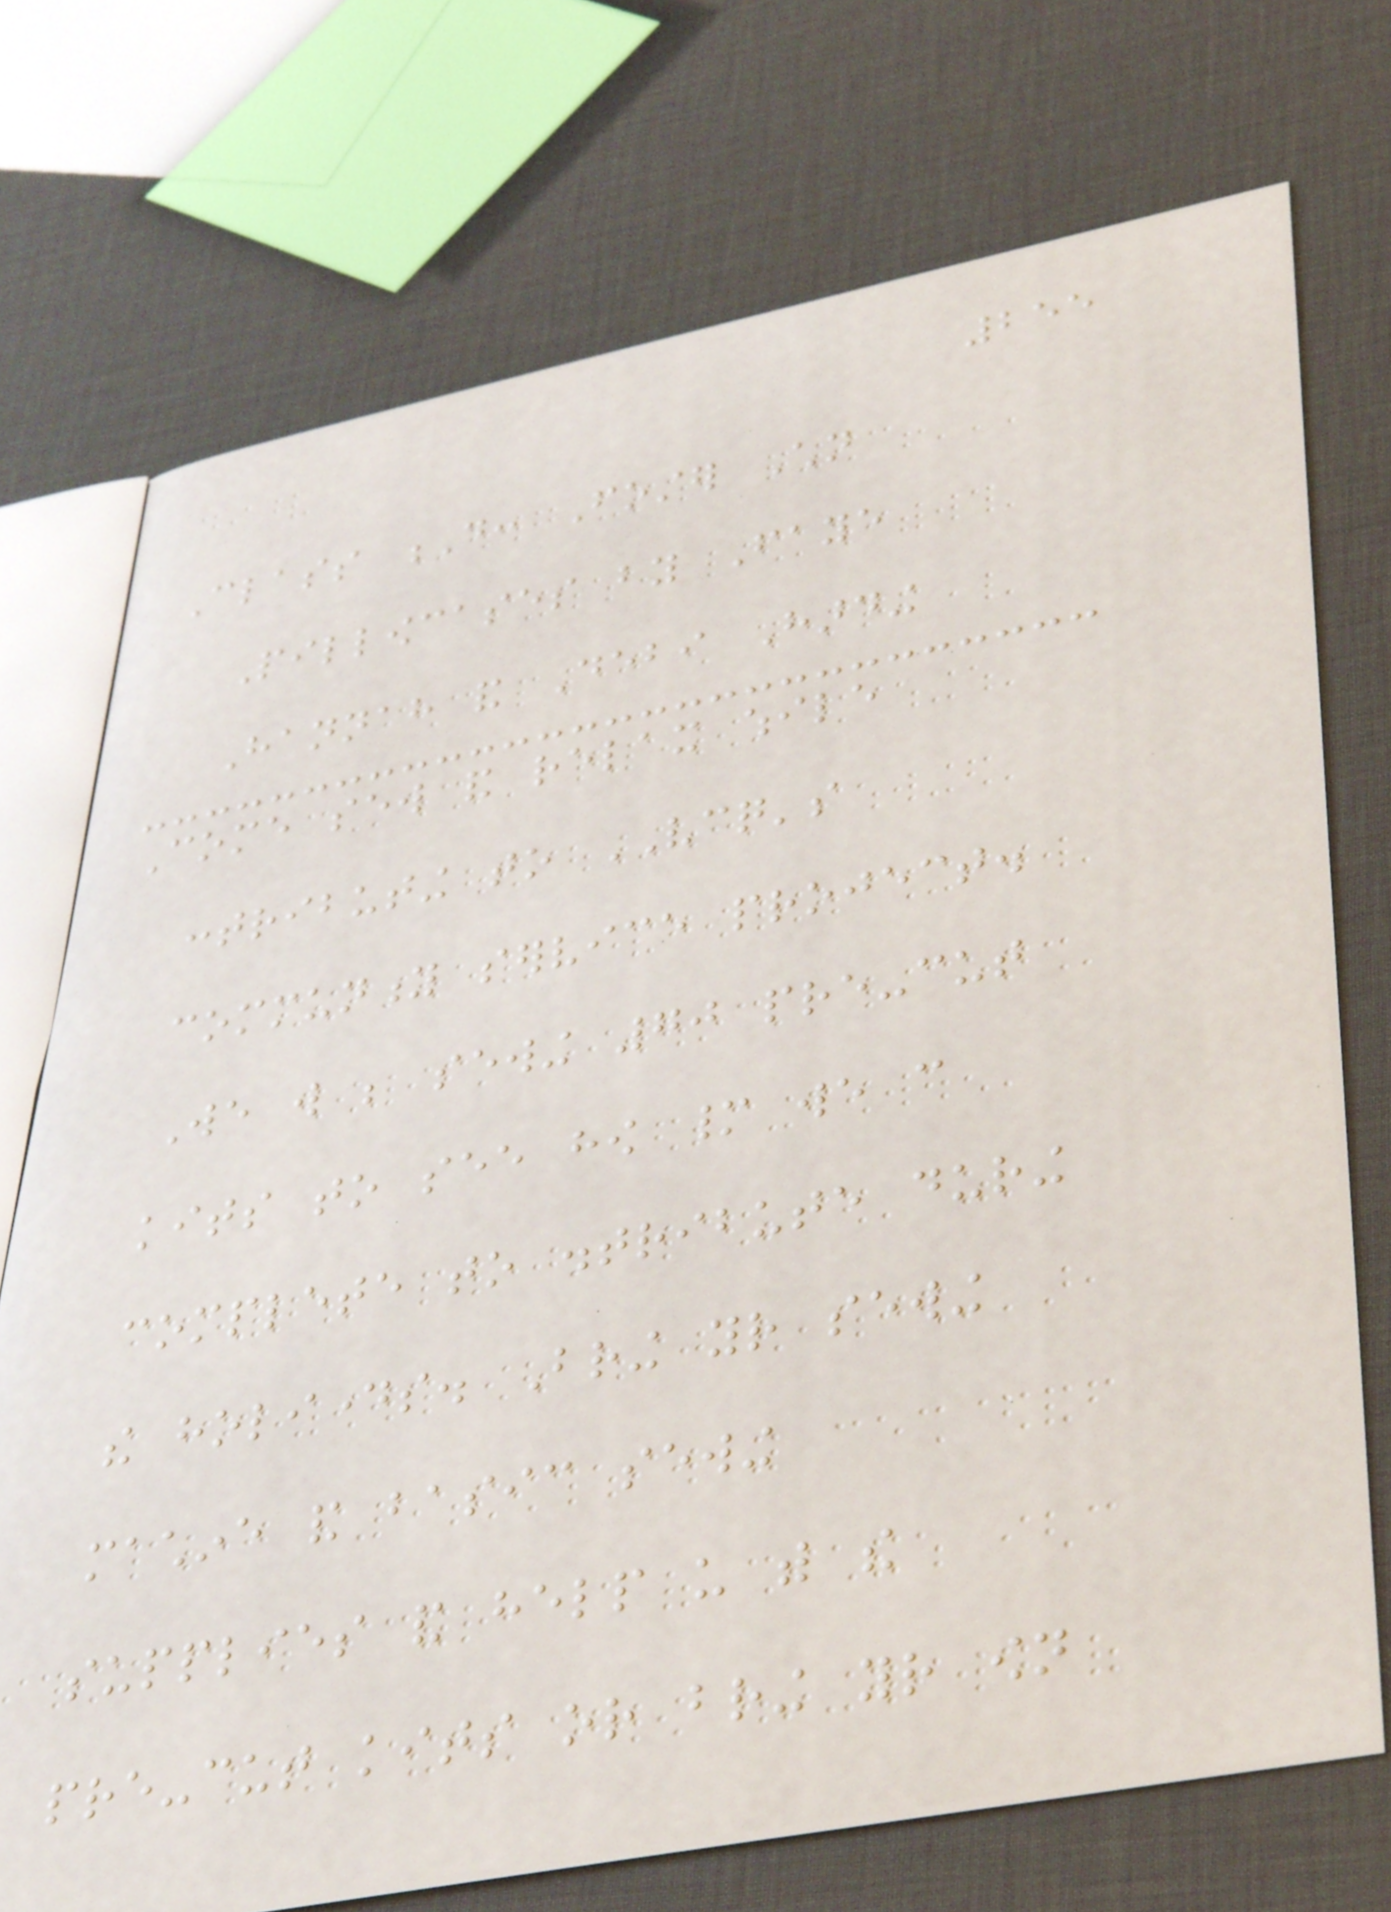255
Class D: Foster Children
Pillowcases by Faye
Hannah and Debi Harding
Come sew and relax while
contributing to VCQ's
community service project.
We will be sewing 70 pre-cut
kits to see how many we can
complete to distribute during
the holidays. Bring your sewing
machine and basic sewing
supplies and help us with the
pre-cut kits or bring your own
